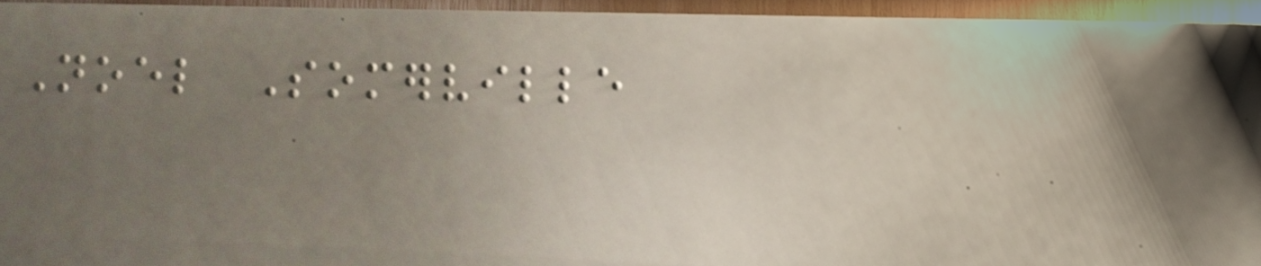Noel Somerville
